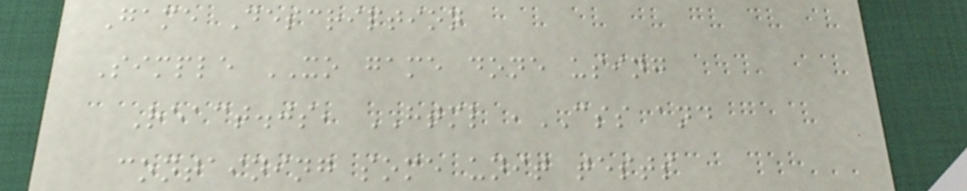Game Description
Simple XO game done using
React.js, HTML ,CSS and
containing some unit tests
